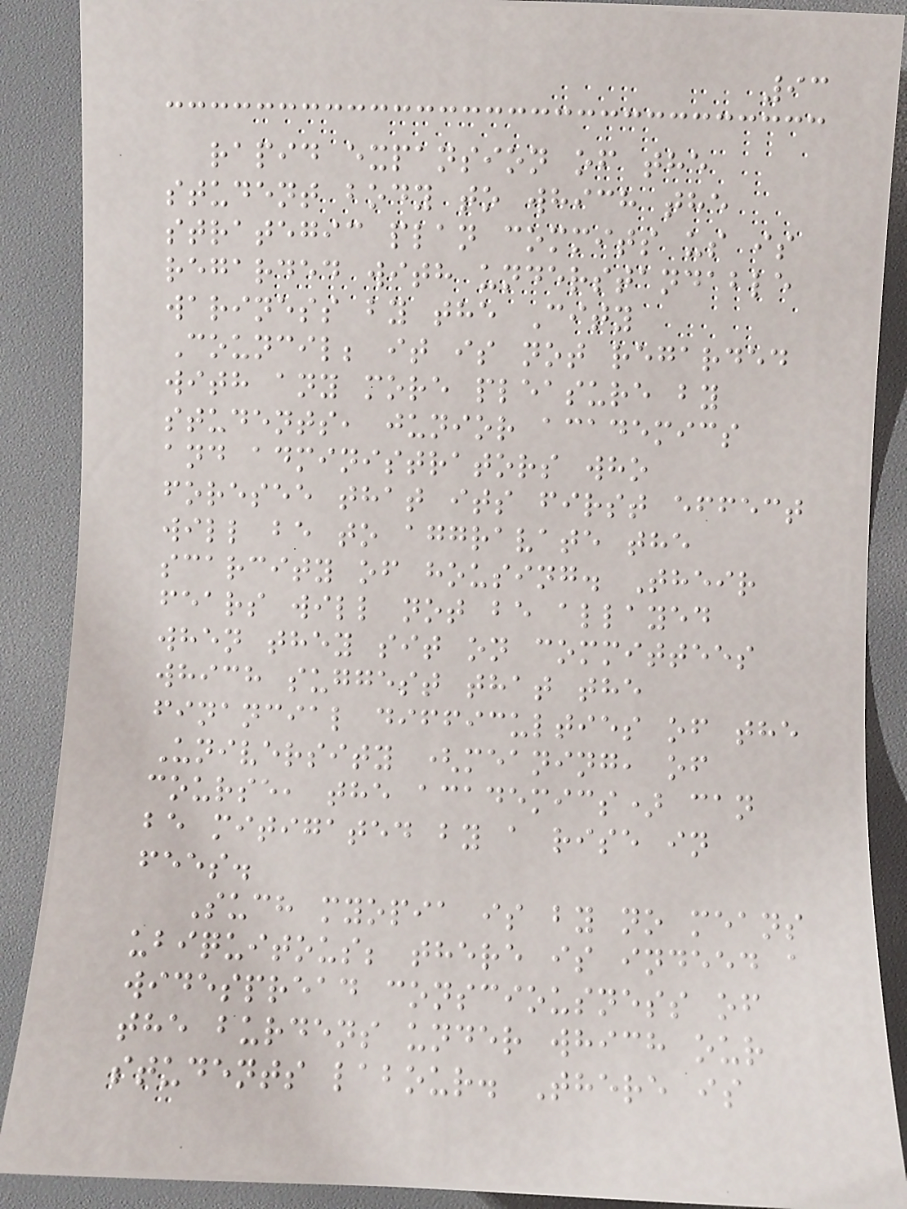93
rapid expansion of the
student body to which the
strategic plan commits us is
regarded with understandable
wariness by the City
Council; it is not regarded
with any more pleasure by
students, junior academics
and administrators who
foresee that its first effect
will be to aggravate the
scarcity of housing. Their
fears will not be allayed
when they sit on committees
which suggest that the
financial difficulties of the
University (meaning, of
course, the academics) can
be mitigated by a rise in
fees.
Such myopia is by no means
ubiquitous; there is indeed a
widespread consciousness of
the burdens under which our
students labour. There is
